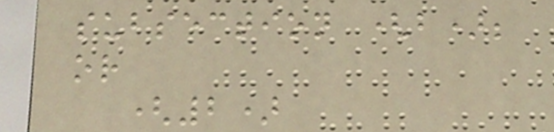subsection (b);
or
(2)
